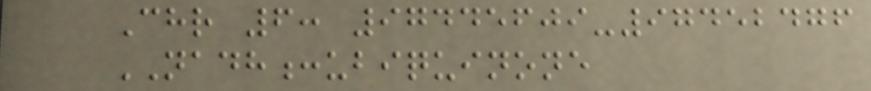Chr 6: 97445609-97452476
NADH:ubiquinone
